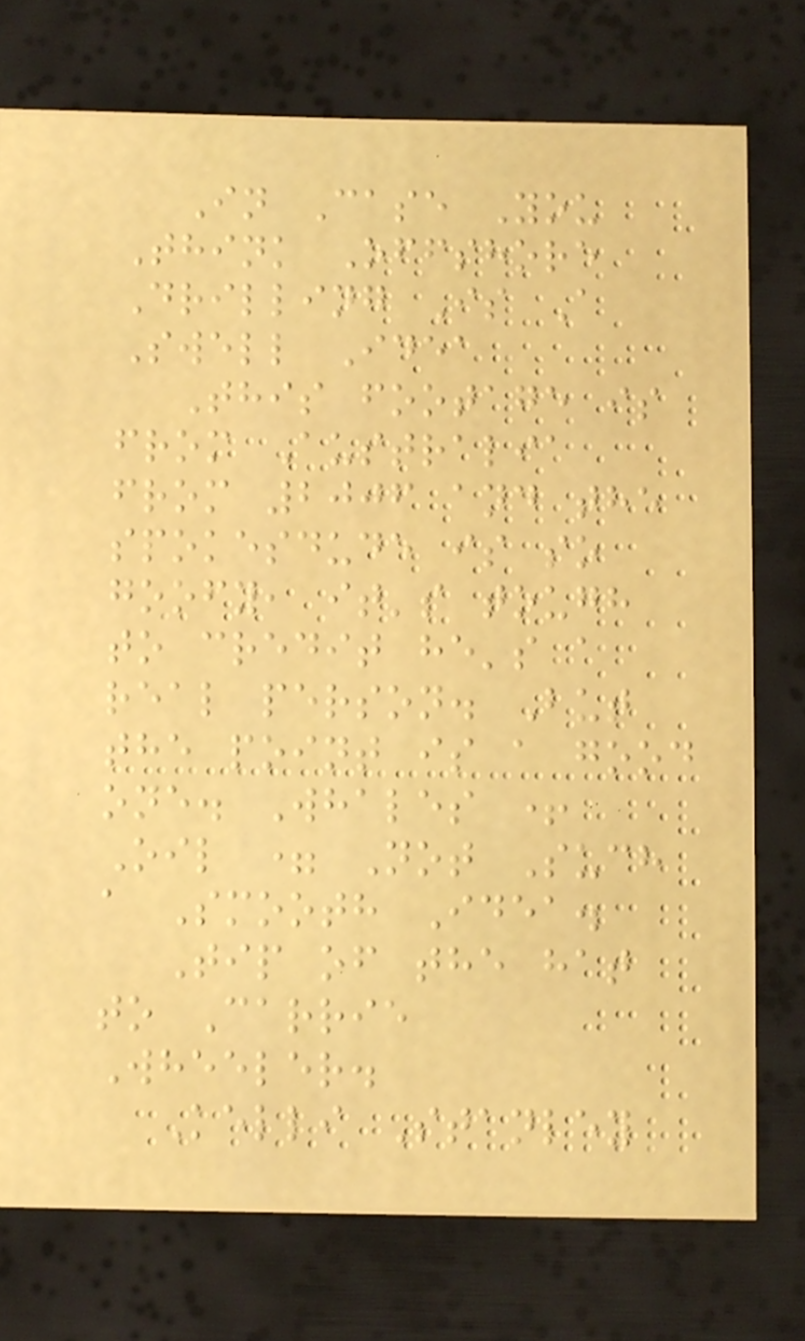In Case You
Think Offshore
Drilling Is A
Swell Idea
This footage is
from Australia
from 2006 and the
spokesdude is so
goofy, it's tough
to credit he's a
real person. But
the point is a good
one. Whales +
Oil = Not Such
a Smooth Idea.
Tip of the hat
to Carrie
Wheeler.
Kelli Stanley
